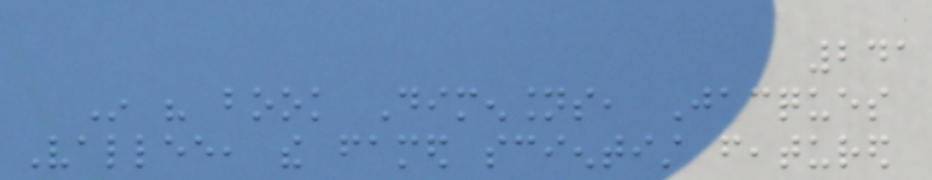241
In his book Dimensions, Jacques
Vallee, the famed scientist featured
